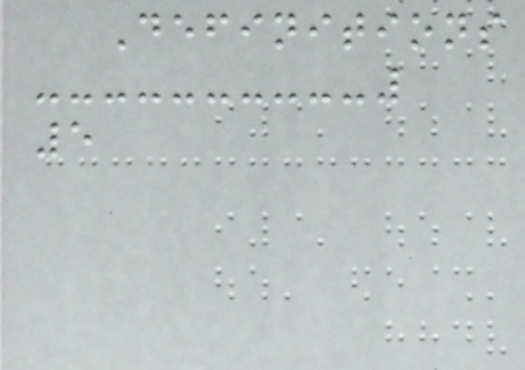Definitions
5
